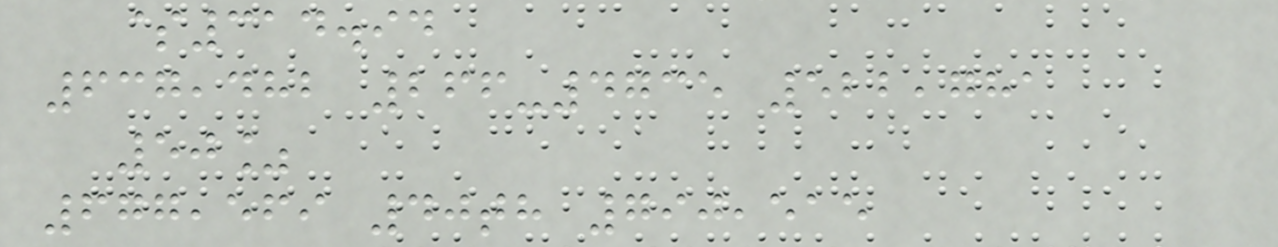$314.94
637,482 266-4735 522,781
50%
677,569 40th 790,515
